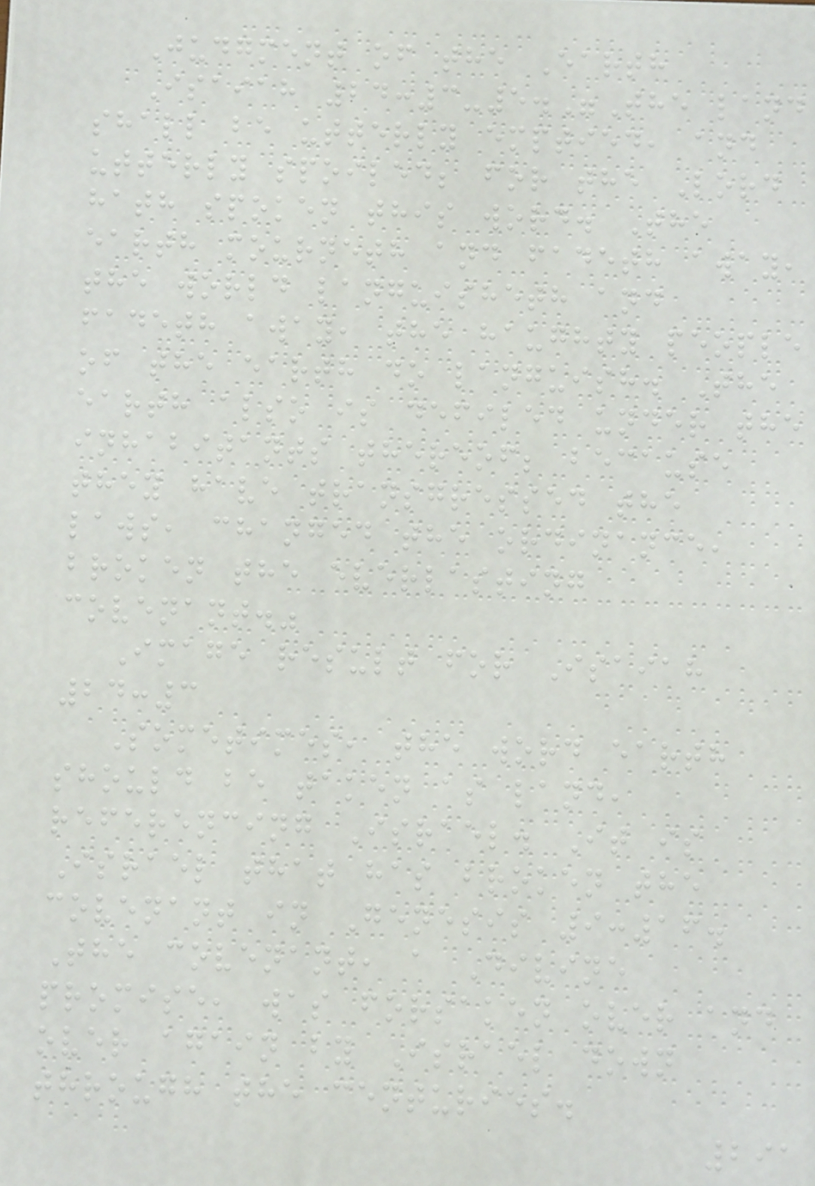Judgment of the Earth
Isaiah 24:3-5."The land
shall be utterly emptied, and
utterly spoiled; for the Lord
hath spoken this word. The
earth mourneth and fadeth away,
the world languisheth and
fadeth away, the haughty people
of the earth do languish. The
earth also is defiled under the
inhabitants thereof; because
they have transgressed the
laws, changed the ordinance,
broken the everlasting
covenant."
Image result for Isaiah
24:3
Sometimes, the word earth
should be taken as land,
referencing Israel. It is
Israel that has broken the
covenant in Genesis 9:16.
The covenant, a Divine
promise, was forsaken over and
over again by Israel down
through the centuries.
291
